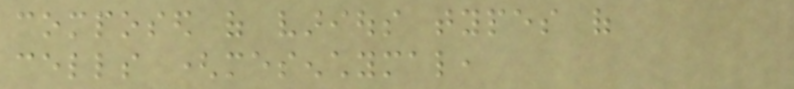composed of various types of
cells (mesenchymal,
